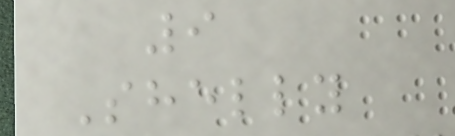9
Shelly
